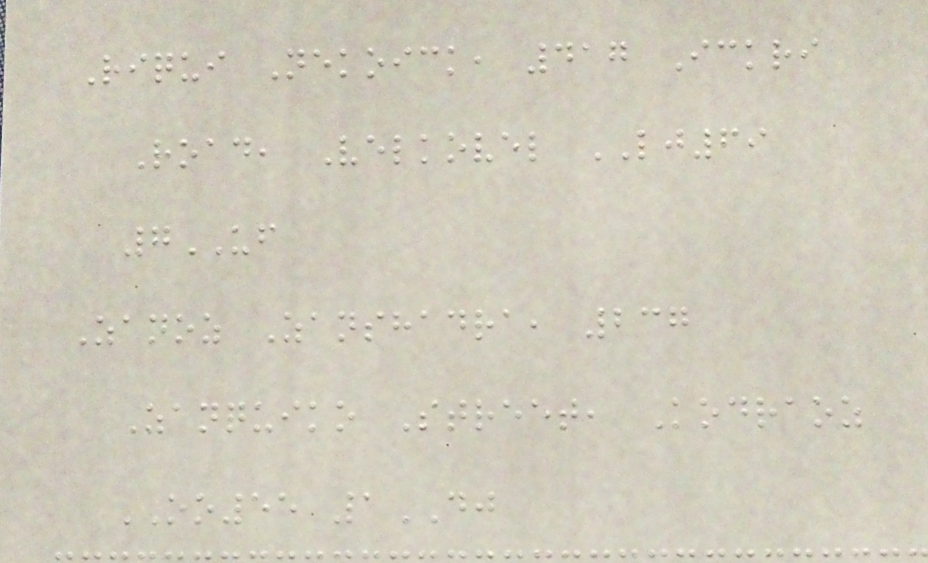Riqui Nekoick, 417 Ickri
Road, Velkovel LJ69
7UF
Zanoz Zanshadra, 237
Zanquiko Street, Kodraoz
OO55 1DJ
